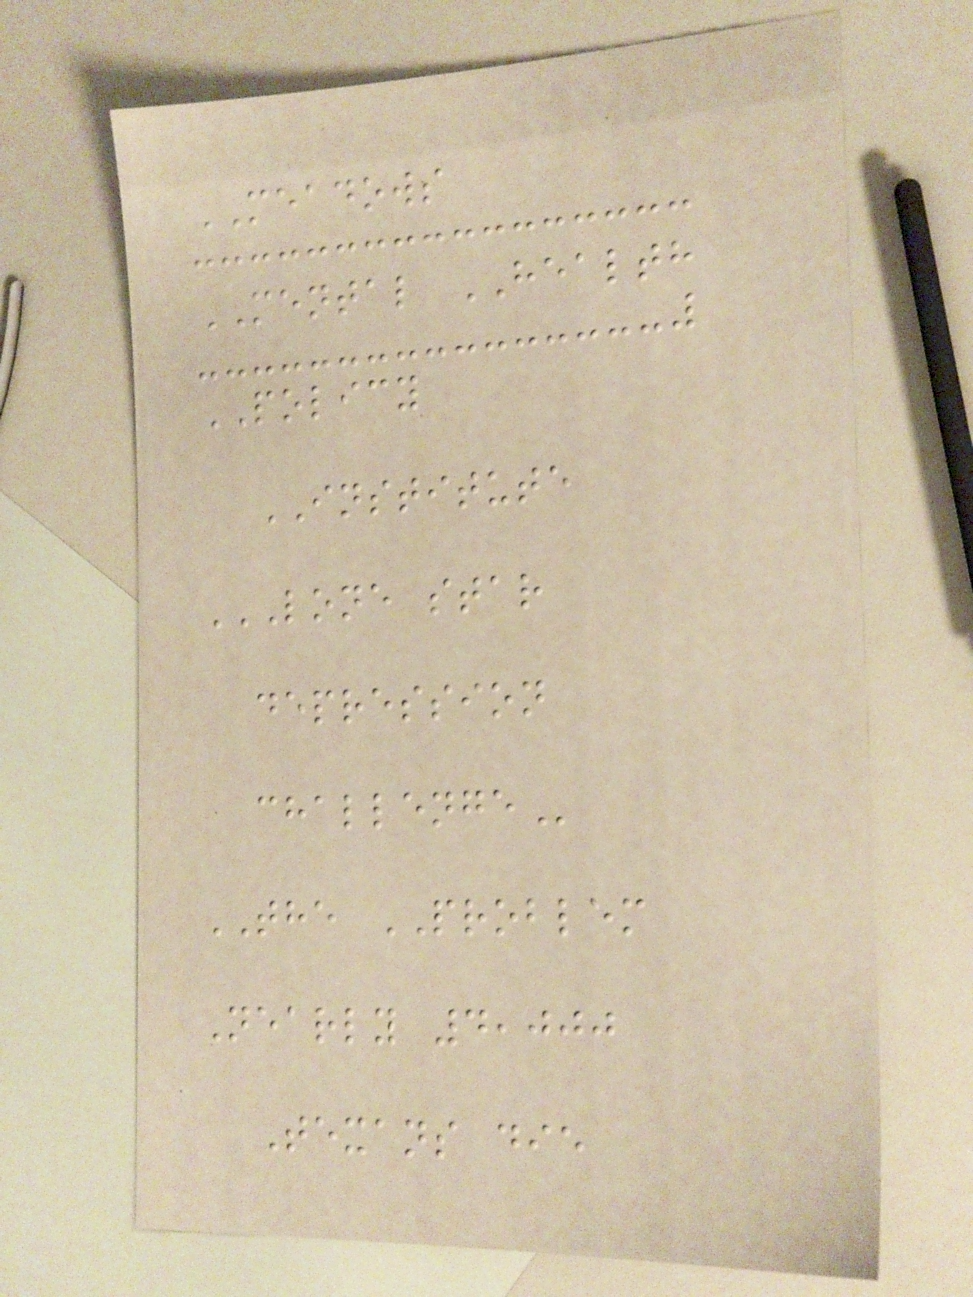MEADOWS
MENTAL HEALTH
POLICY
INSTITUTE
LONE STAR
DEPRESSION
CHALLENGE
THE PROBLEM
Nearly 4,000
Texans die
